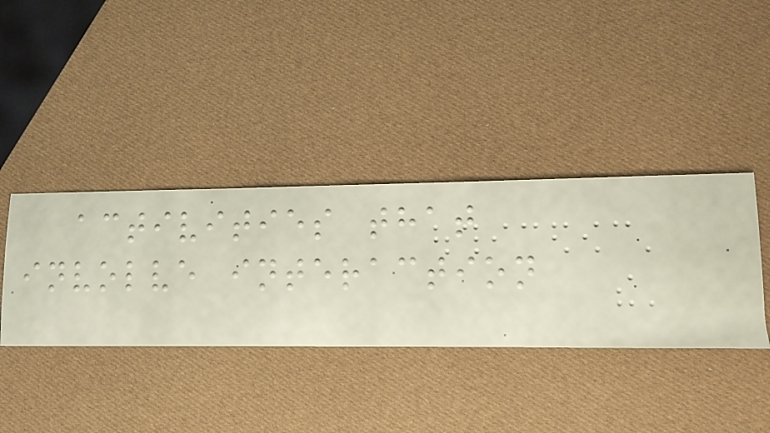activities that
involve interaction
